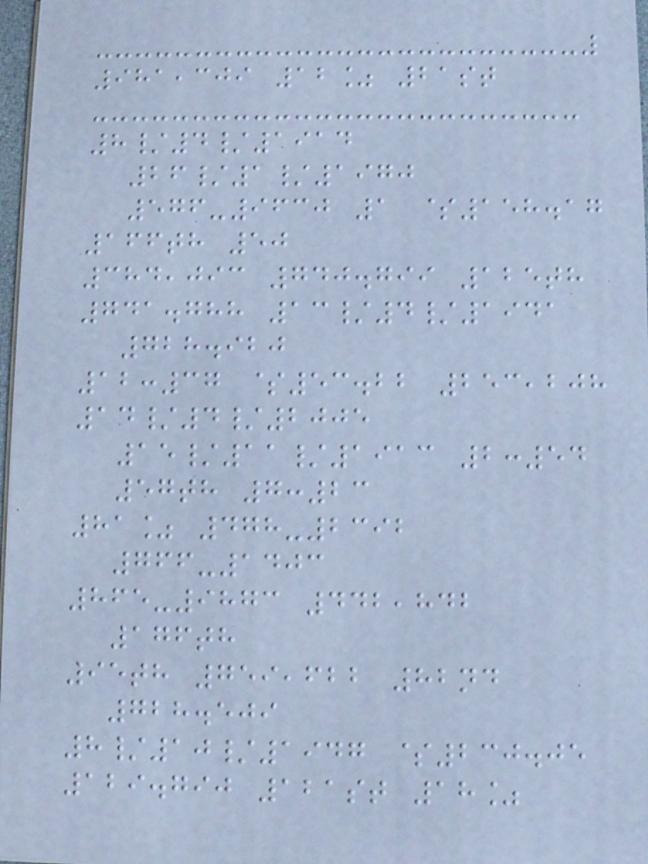981,309 12% 21st
8/4/1914
26/1/1970
576-9630 1 $158.17
166th 50
384,093 740.799 125th
741.788 13/4/1941
728.920
12:37 $53.22 253,208
14/4/2005
15/11/1913 2:54
57th 7:23
81% 478-2392
766-1403
865-9873 442,842
176th
95th 759,622 82nd
728.509
8/10/1947 $230.05
129.790 121st 18%
